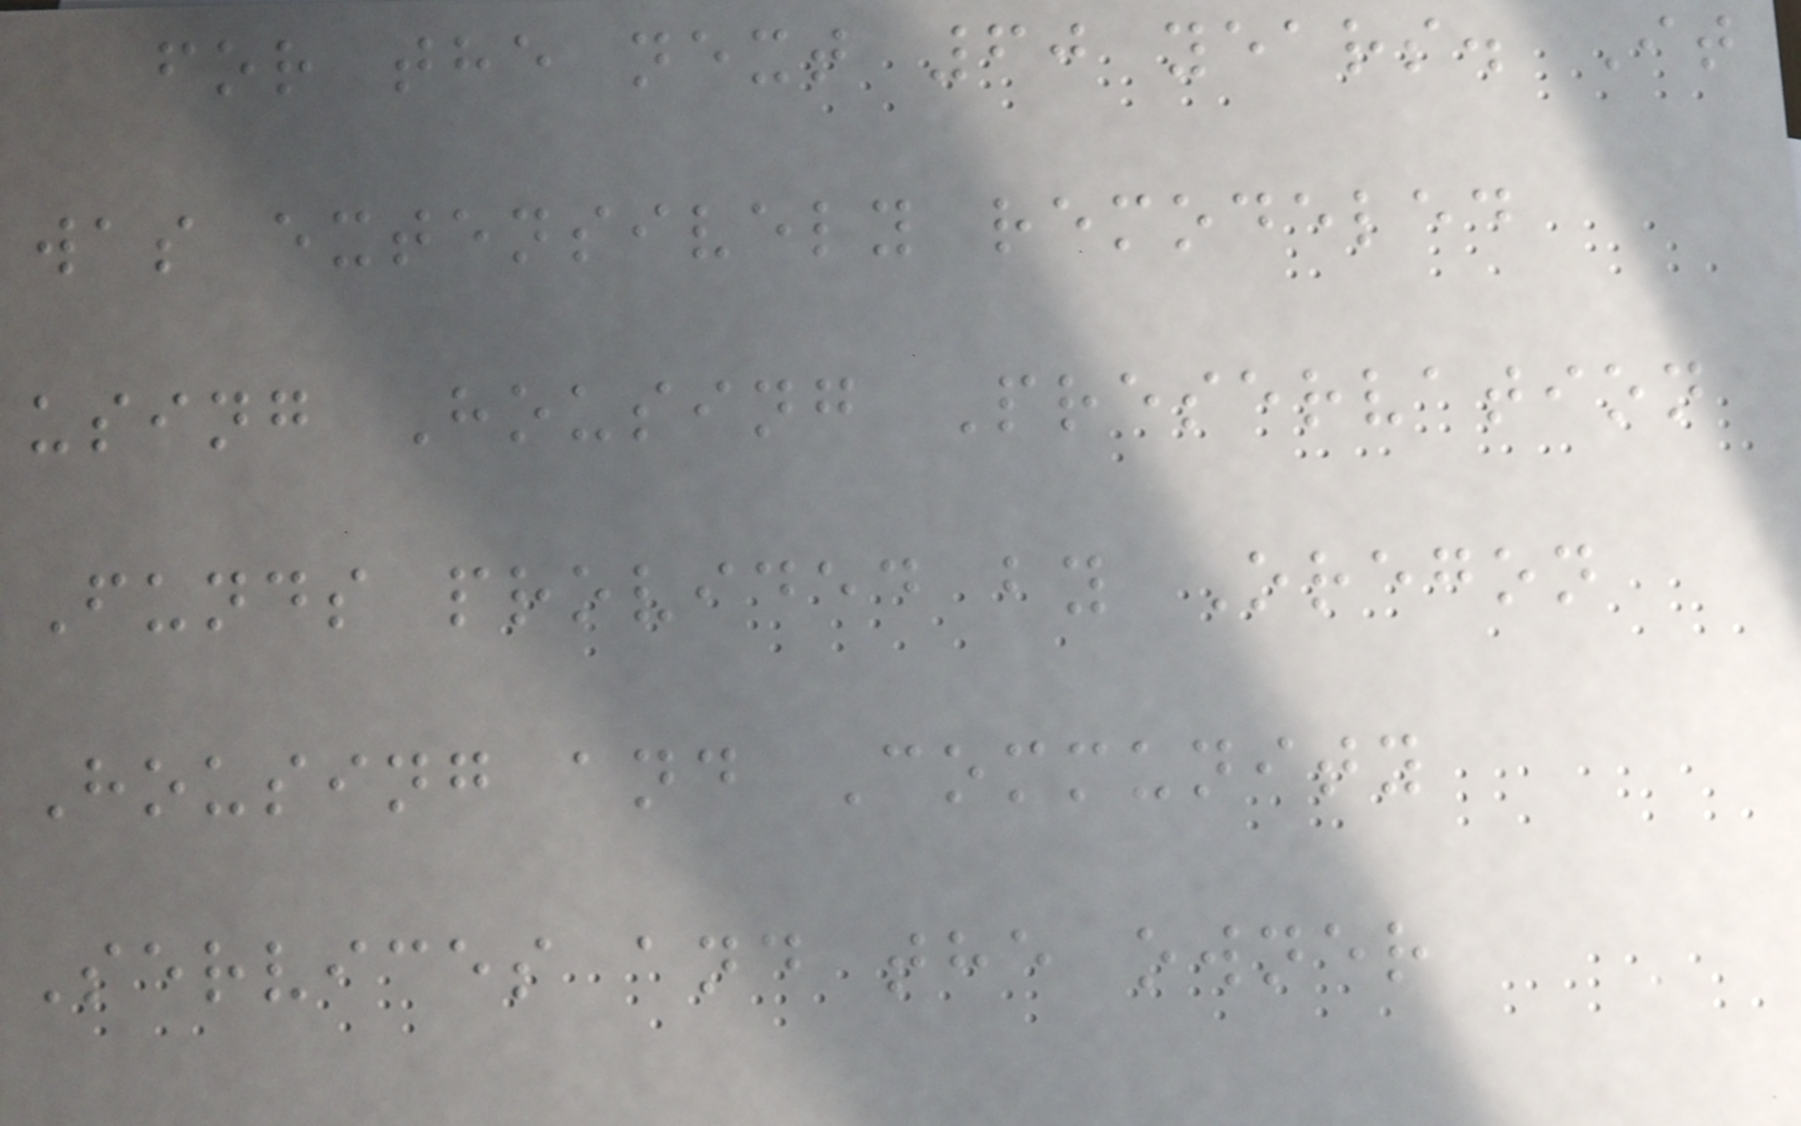for the next 60 years. It
was extensively remodeled
using Housing Preservation
Funds provided by Oregon
Housing and Community
Services and the owner
